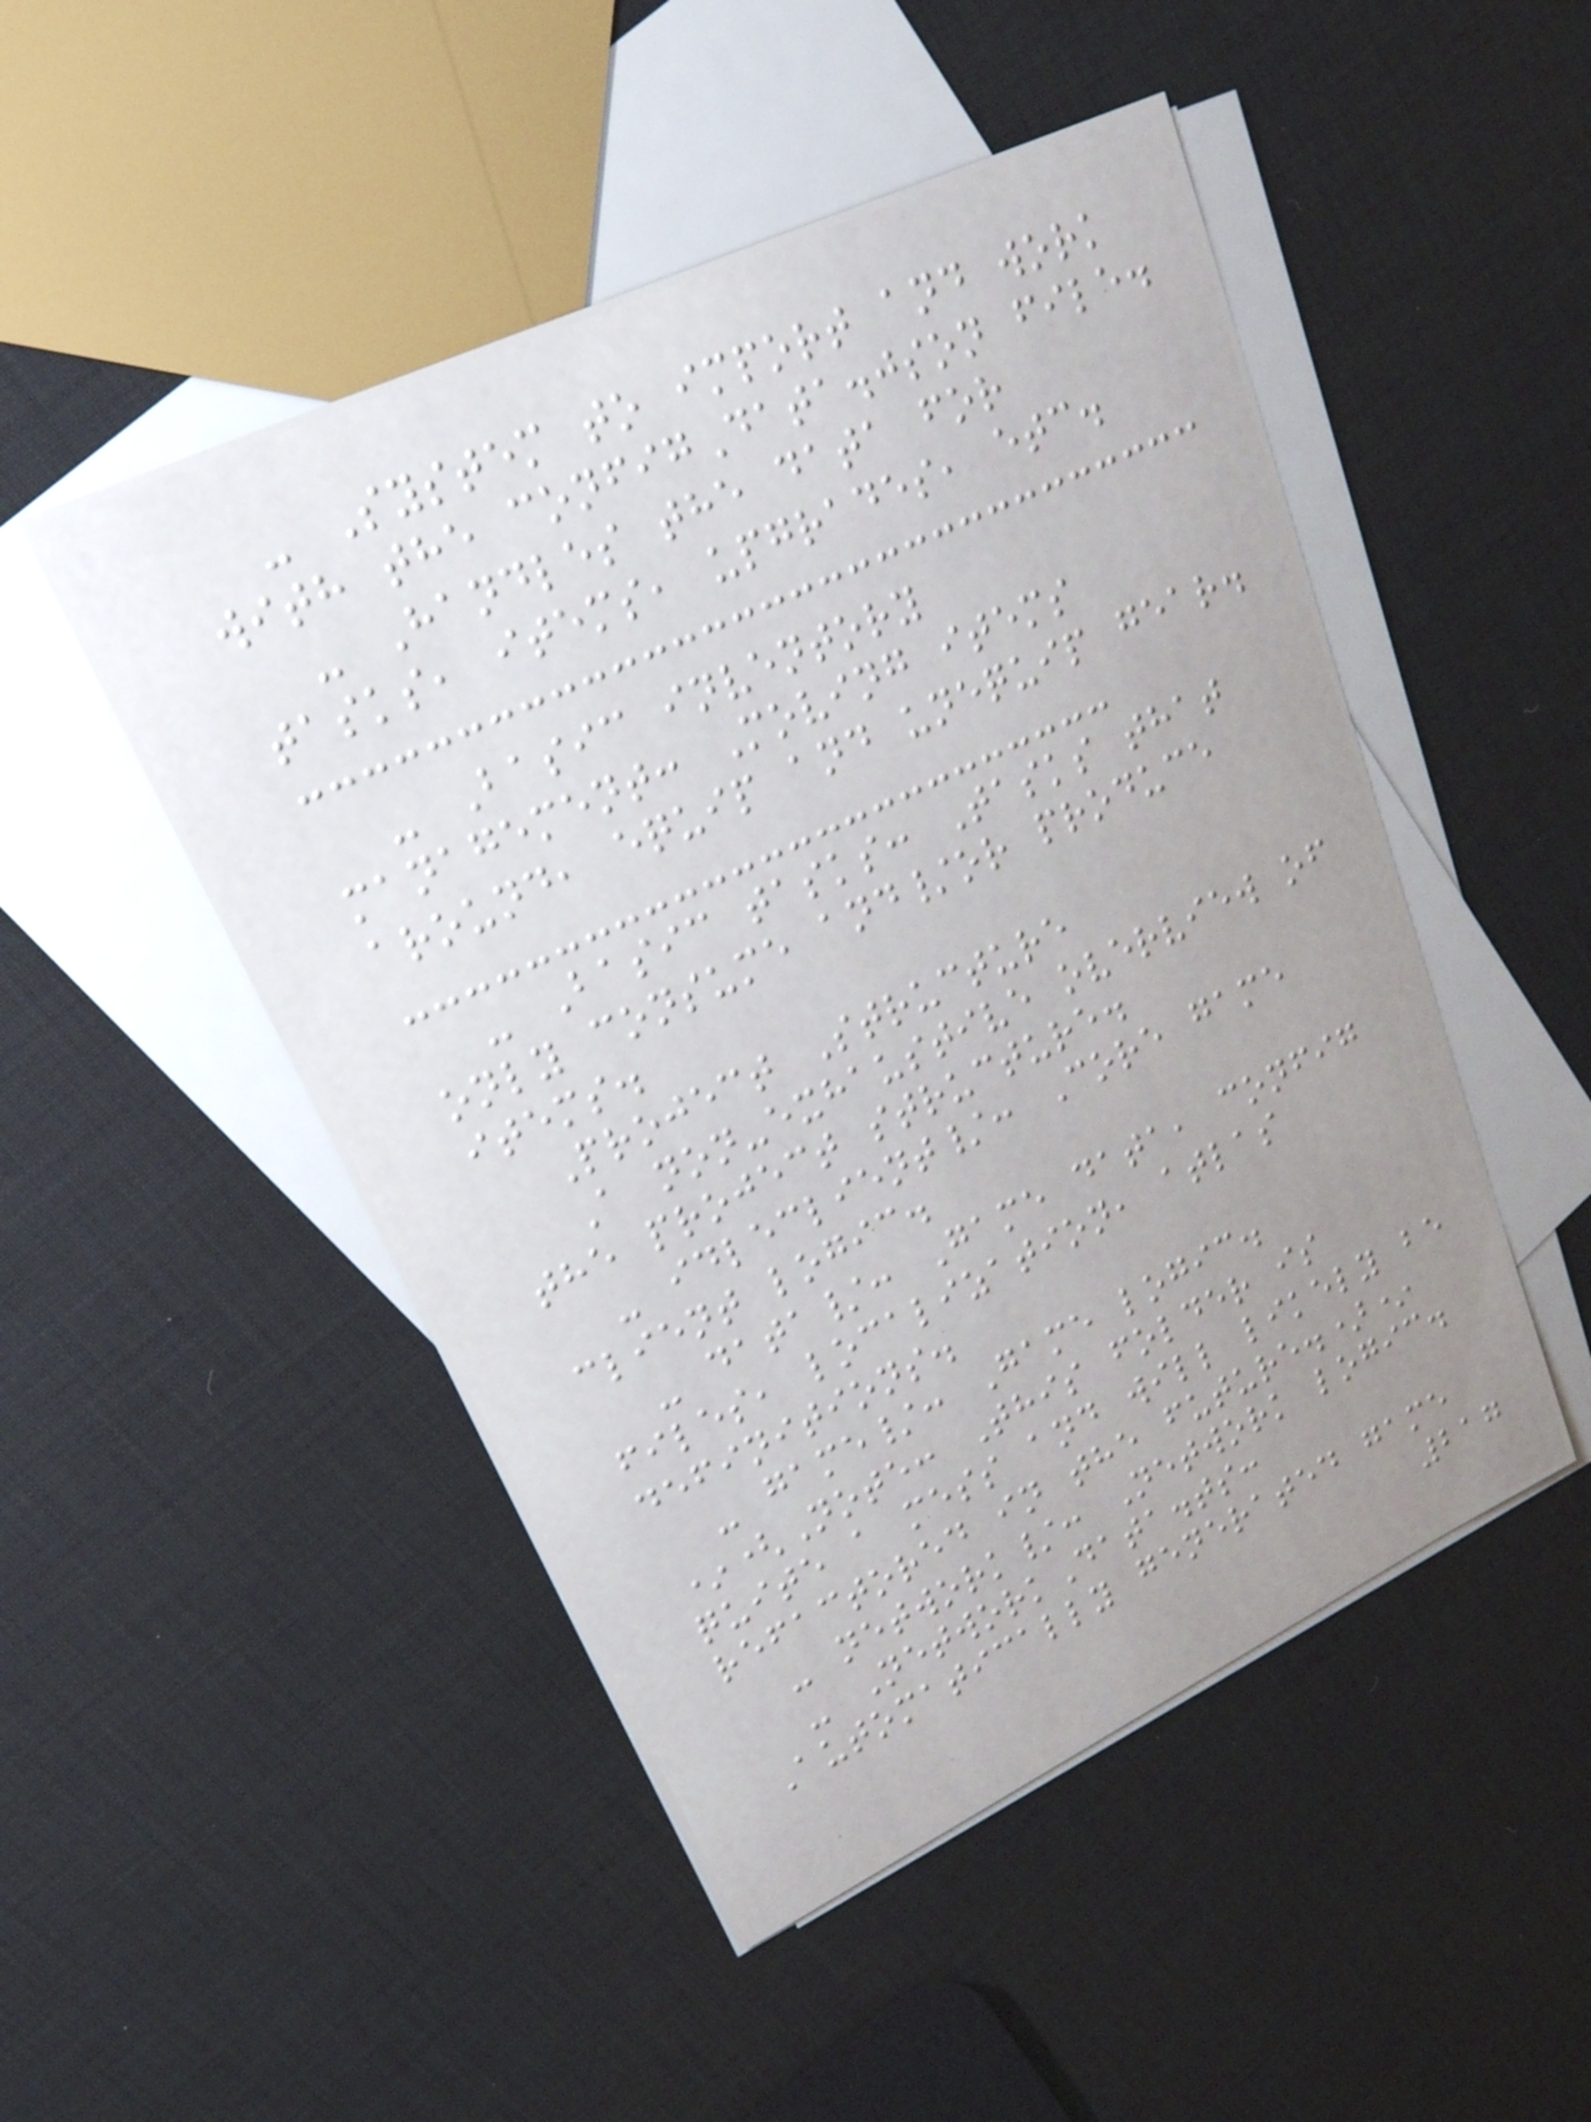- System to import and work
with the configData.json file.
- Handles the data for
tasks, items, upgrades, etc.
- Basic inventory
management: Moving items
around, equip and unequip gear.
- Basic tasks: Tasks that
only consume and/or produce
items.
Project Structure
A non-exhaustive overview of
the project structure.
- idleclient/: Core game
client logic.
- data/: Game data, config
files, localization, atlas
definitions.
- game/: Game logic.
*(Note: This folder is
quite a mess and will likely be
refactored in the future.)*
- network/: Network logic.
- NetworkData.ts:
Automatically generated game
217
